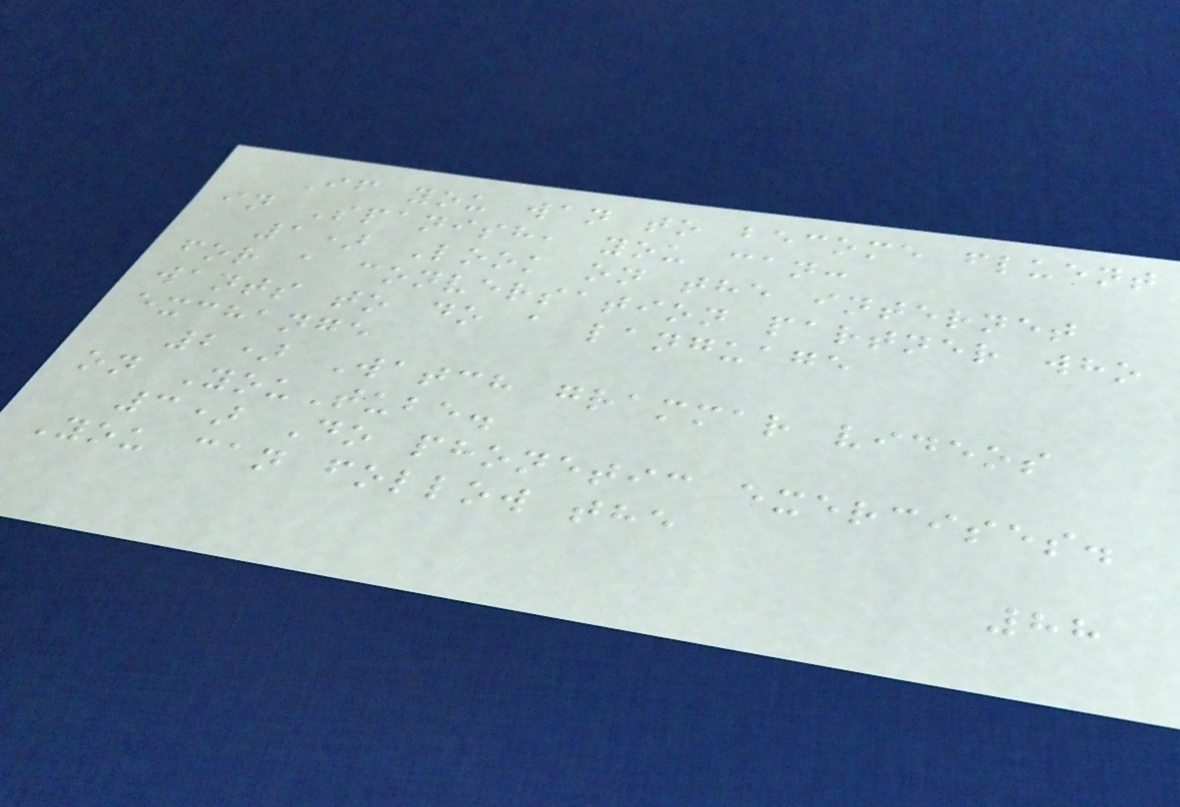If you wan to become fluent
in Spanish, you can:
1) Look on the internet
for a conversation partner who
wants to do a language
exchange
2) Watch grammar videos
on YouTube.
3) Do phonetic exercises.
You can follow the
88
